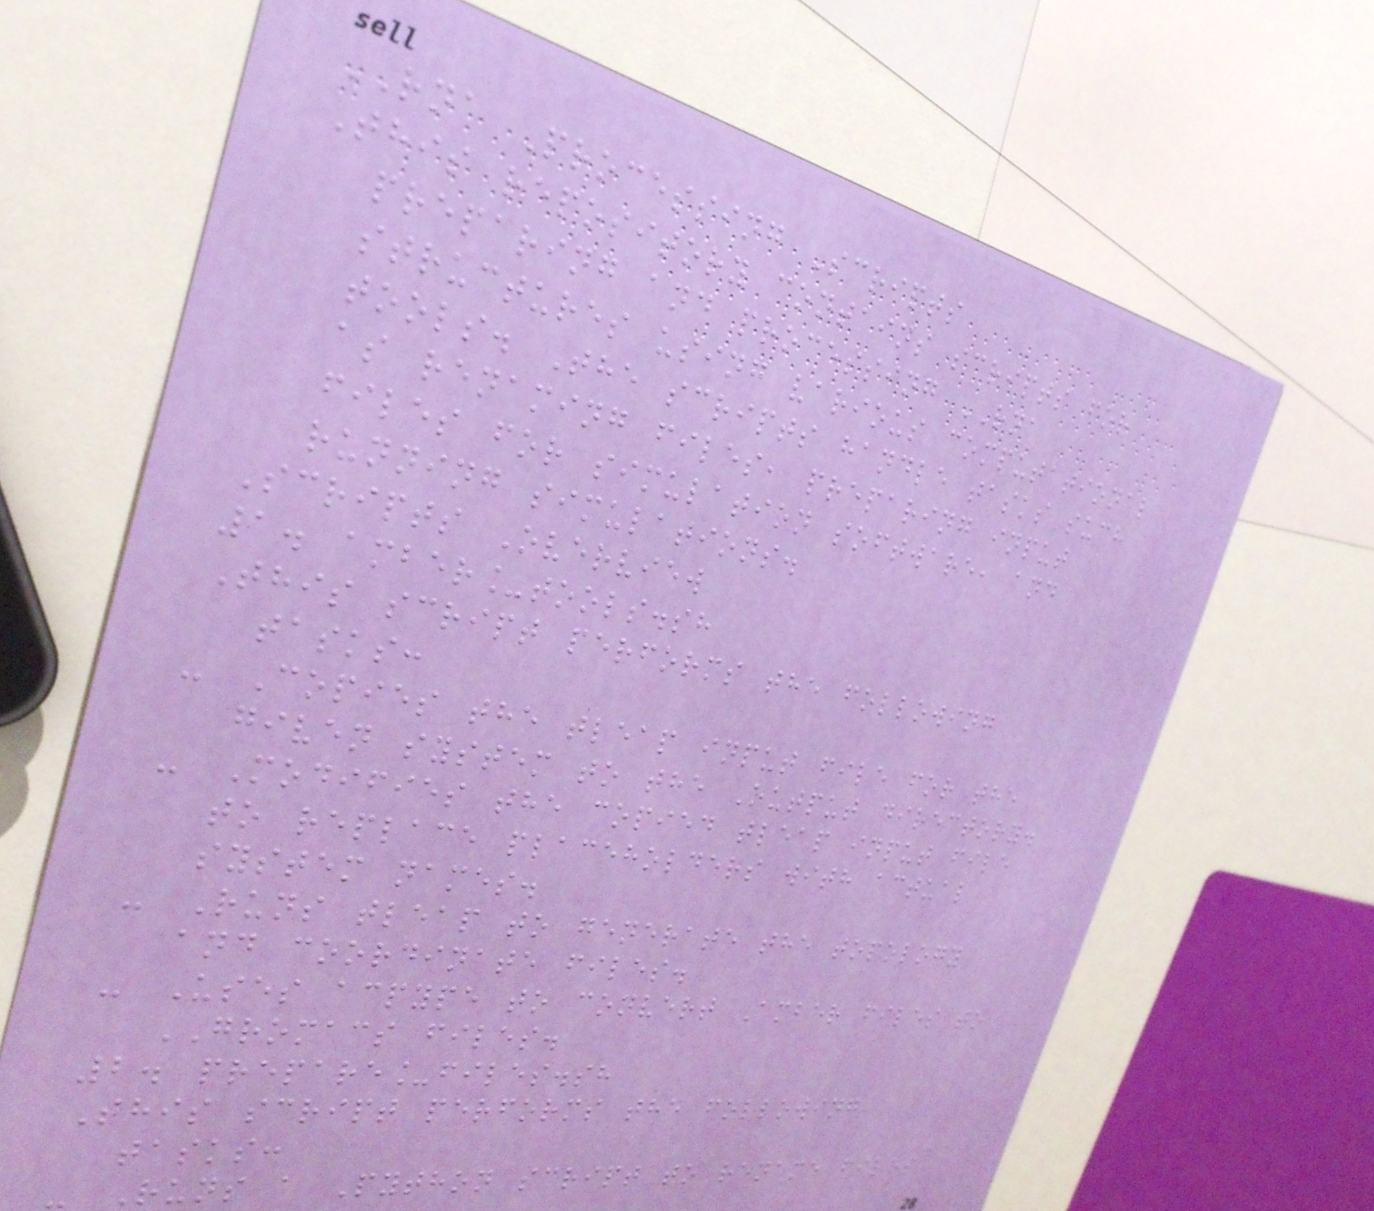RNA Processing Scripts
This repository contains scripts for
preparing and processing RNA
structures using various computational
tools. The scripts handle tasks such
as renaming files, preparing input
files for simulation software, and
running simulations.
Scripts Overview
1. amber_tools.sh
This script performs the following
tasks:
- Copies the tleap input file for the
given system to the Output directory.
- Modifies the copied tleap input file
to replace placeholders with actual
system names.
- Runs tleap to generate the topology
and coordinate files.
- Uses acpype to convert Amber files to
GROMACS files.
2. prepare_files.sh
This script performs the following
tasks:
- Runs a Python script to rename files
